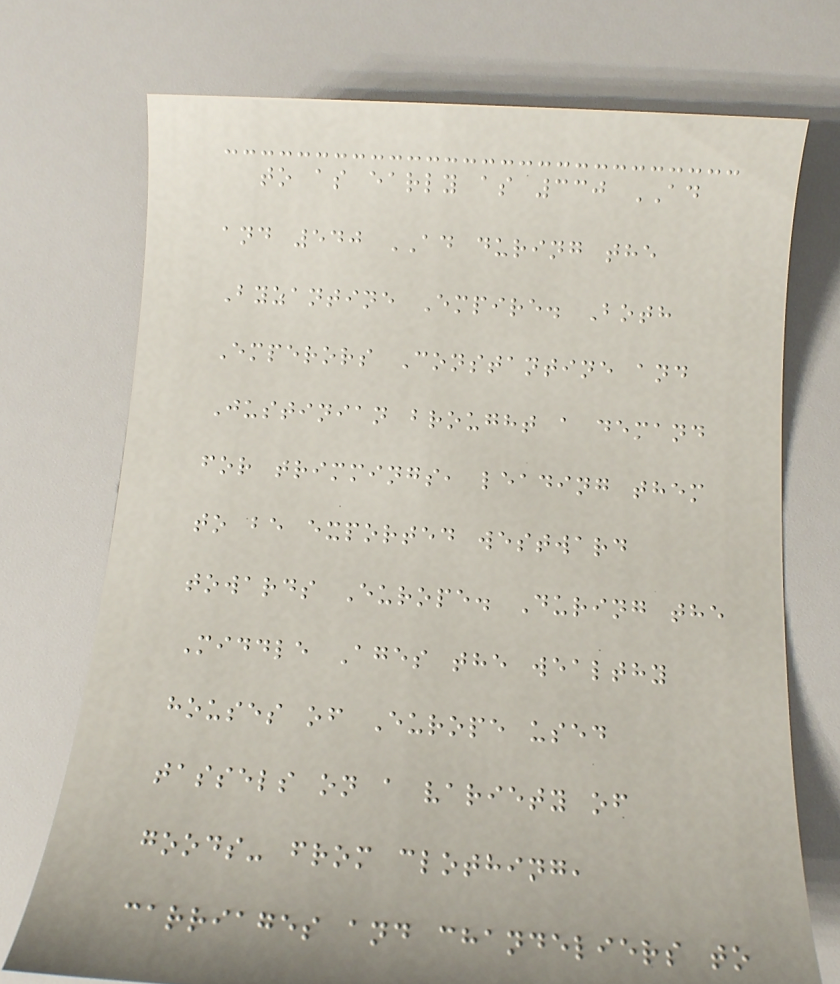to as early as 330 AD
and 540 AD during the
Byzantine Empire. Both
Emperors Constantine and
Justinian brought a demand
for trimmings, leading them
to be exported westward
towards Europe. During the
Middle Ages the wealthy
houses of Europe used
tassels on a variety of
goods- from clothing,
carriages and chandeliers to
